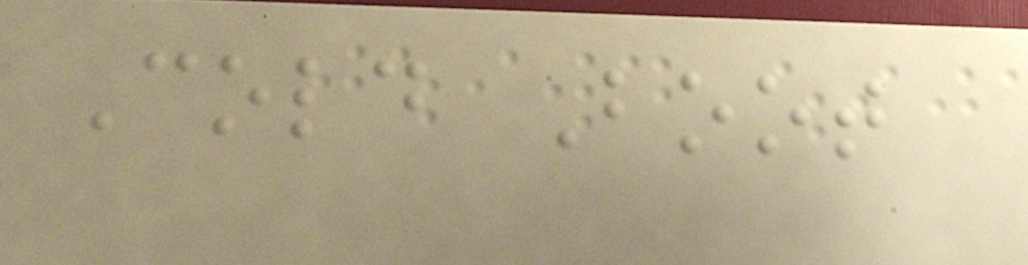Cold Boot
